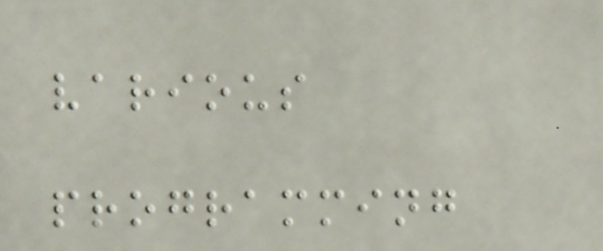various
programming
